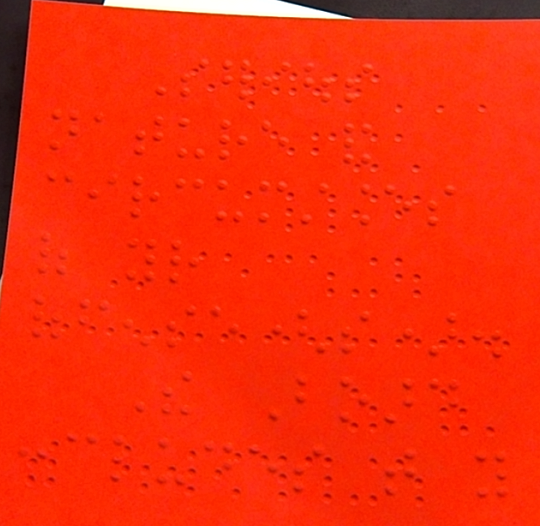Serious
nature and
circumstances
of your
offense(s).
The Board
concludes that you
